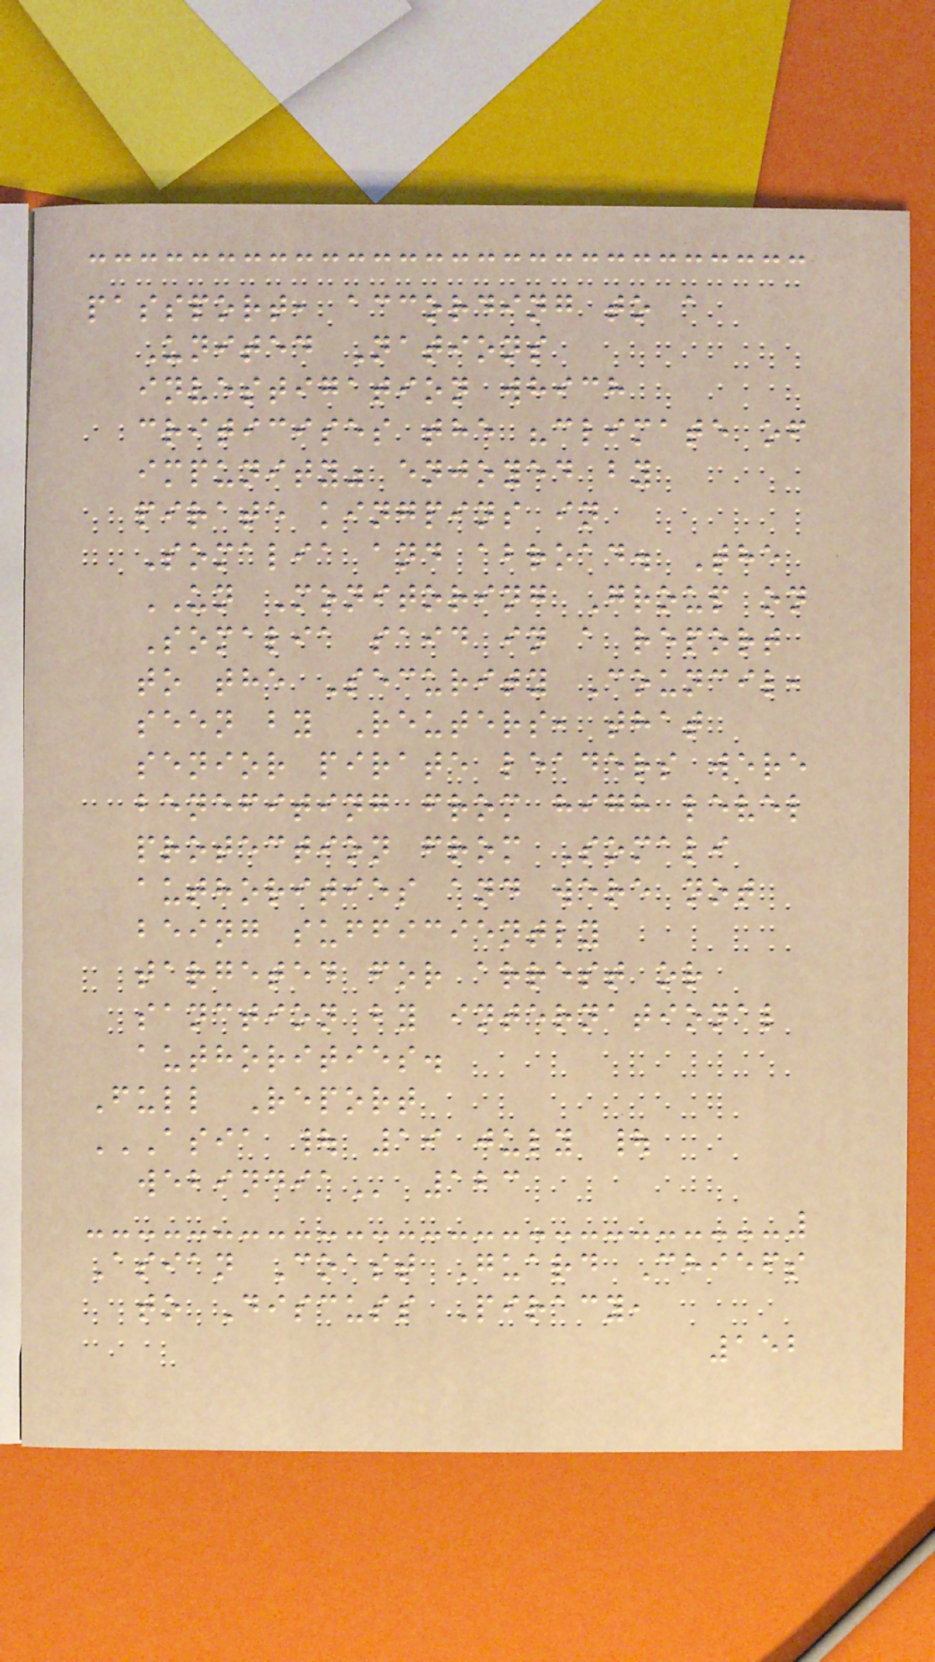passport, according to a
United Nations
investigation which
criticises the "climate of
impunity" enjoyed by
pirate kingpins in
Somalia and abroad. The
UN Monitoring Group on
Somalia said in a report
to the Security Council,
seen by Reuters, that
senior pirate leaders were
benefiting from high level
protection from Somali
authorities and were not
being sufficiently
targeted for arrest or
sanction by international
authorities.
Full Report
ASIA | 19 JULY |
WEBINDIA 123
Asian Coast Guard Chiefs
to Discuss Piracy,
152
